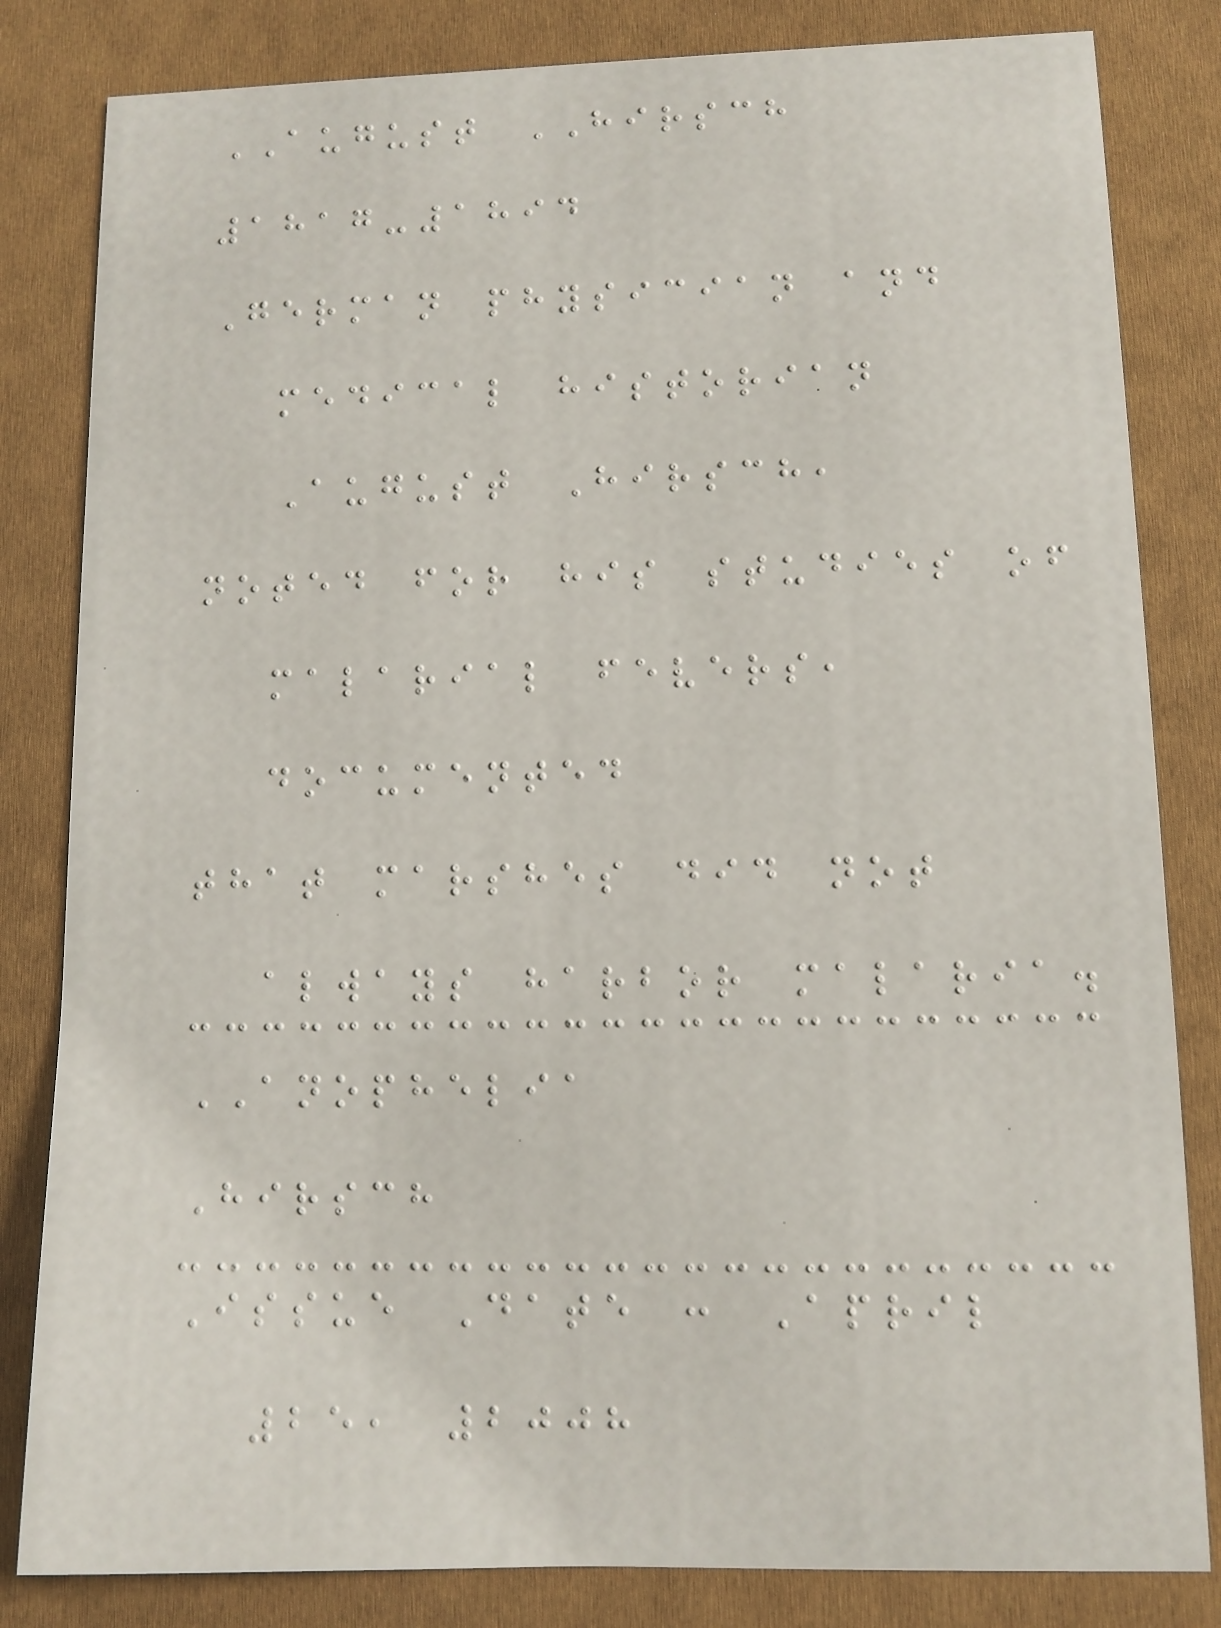AUGUST HIRSCH
1817-1894
German physician and
medical historian
August Hirsch,
noted for his studies of
malarial fevers,
documented
that marshes did not
always harbor malaria.
ANOPHELIA
Hirsch
Issue Date : April
25, 2008
